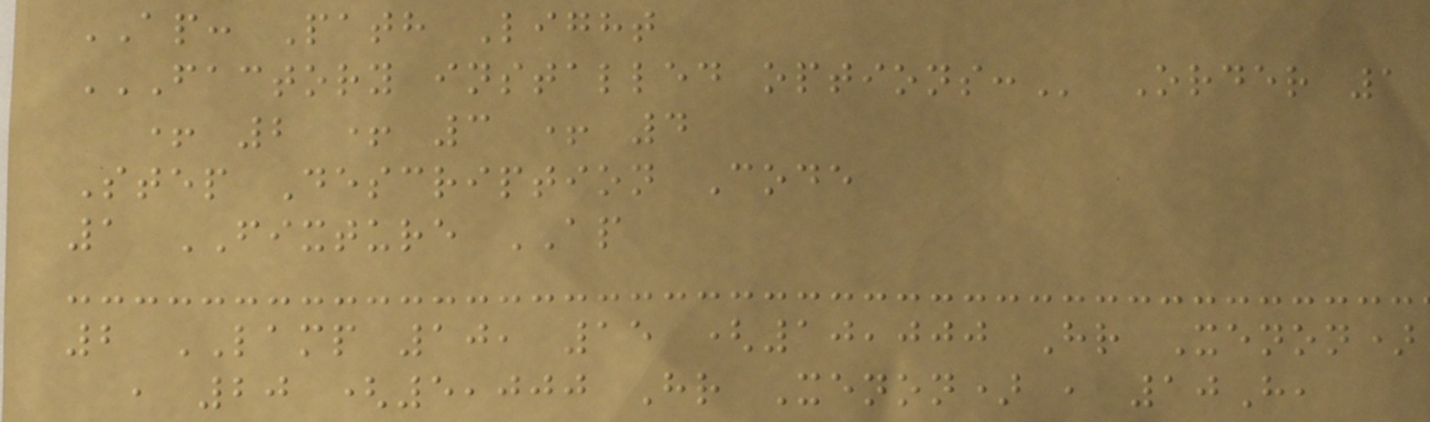AP: Path Light
FACTORY INSTALLED OPTIONS: Order 1
+ 2 + 3 + 4
Step Description Code
1 FIXTURE AP
2 LAMP 10, 15 (10,000 Hr Xenon)
, 20 (5,000 Hr Xenon) , 10H,
